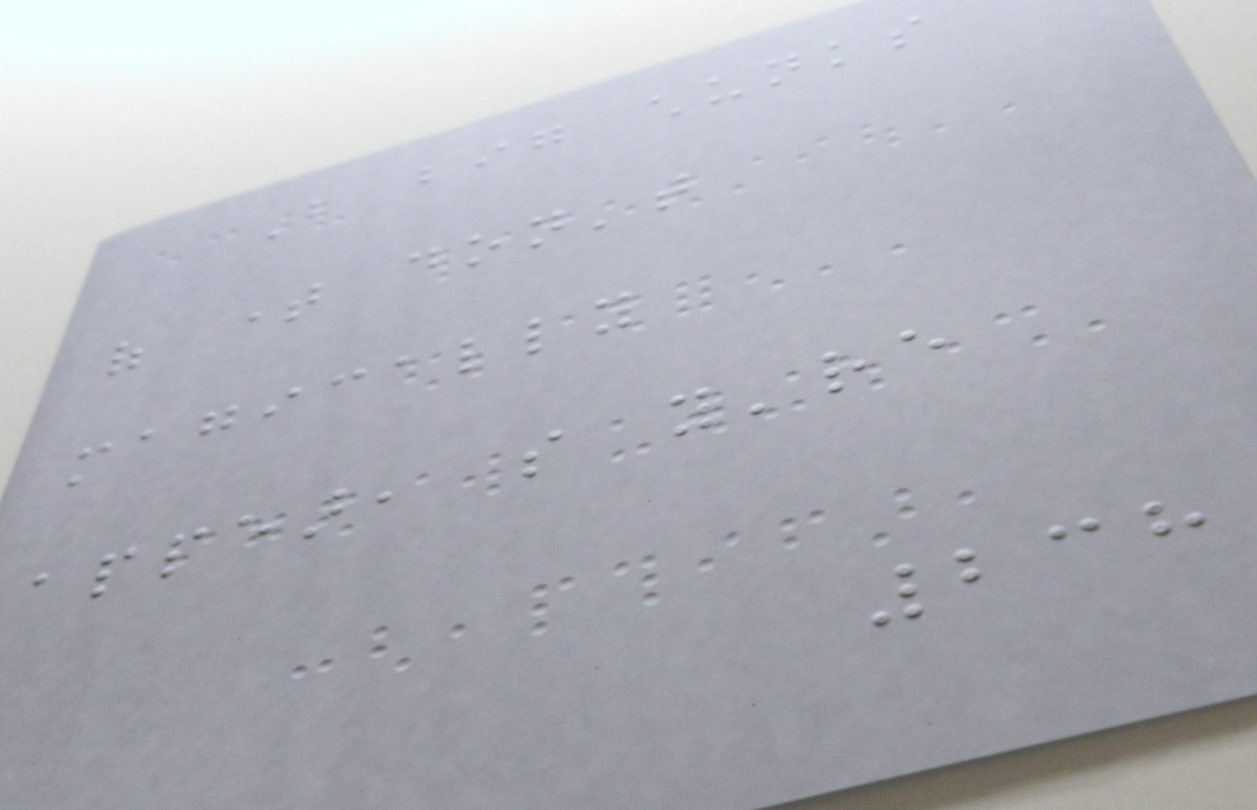But big chunks
of time don't
magically
appear, so you're
238
